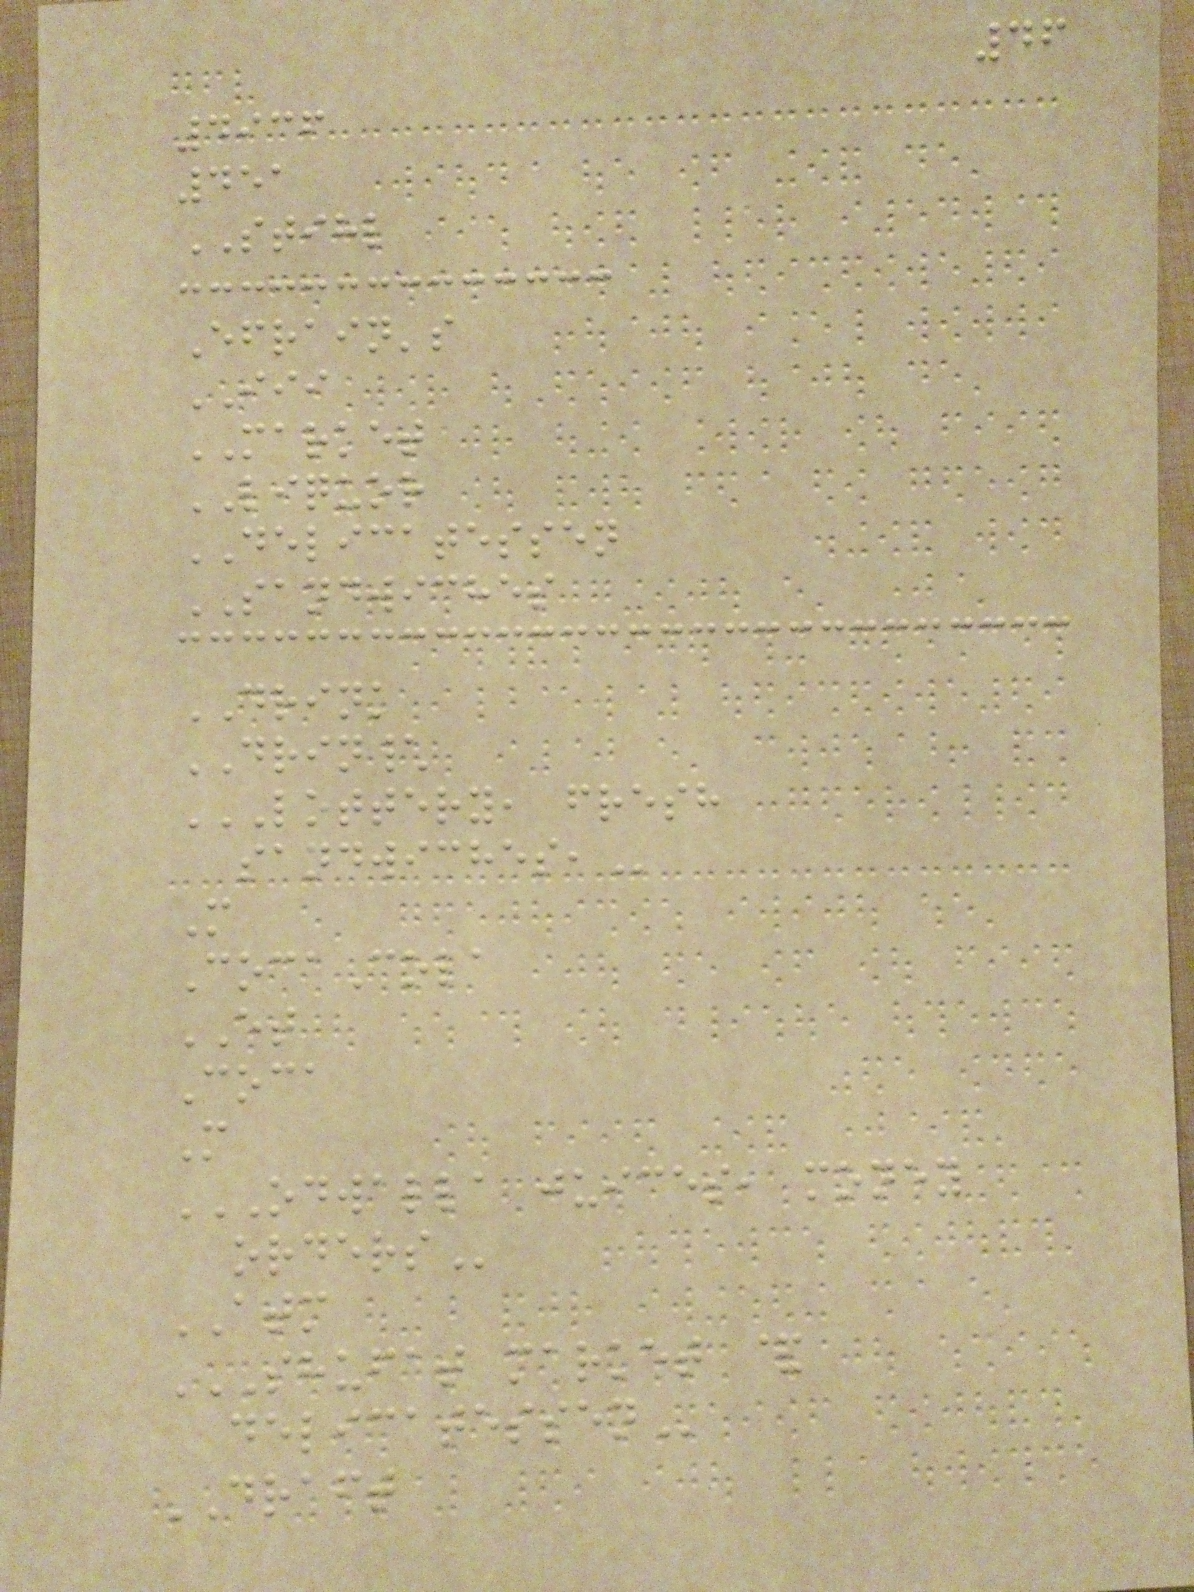46
4936
451
STIHL
Efrain's
III
MARKET
LIQUOR
DELICATESSEN
SANDWICHES
DRINK
DRIN\
LOTTERY, FRESH
SANDWICHES,
M
CocaCola
ET
Coca
M
ODWALLA JUICES, MONEY
ORDERS
ATM
SHUFAT MARKET &
DELICATESSEN
DRAFT
